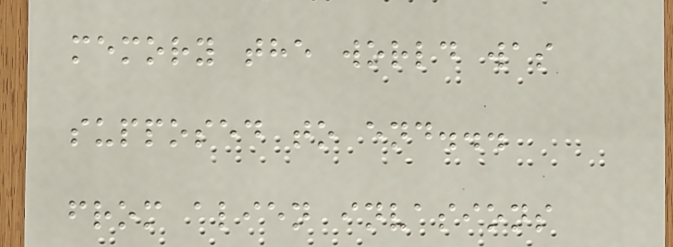memory the world was
supposed to end...
from alien invasions
